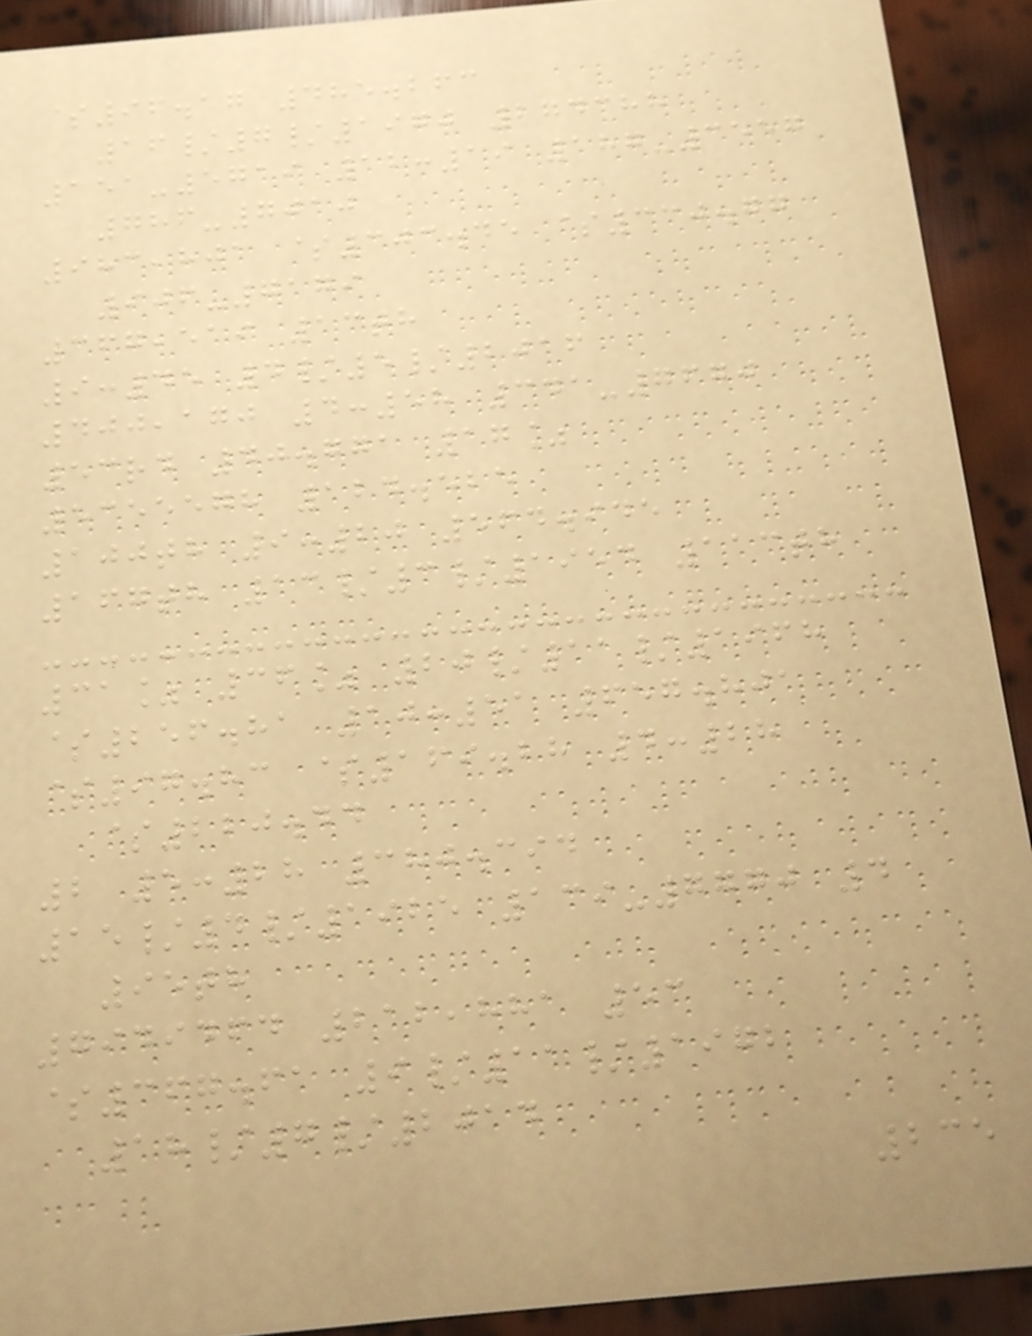$96.17 485.263
16/7/1970 274388
151-5719 12:19 187-3557
786-7010
983,801 $303.45 $330.77
906-7179
367,519 13th
9:45 4/5/2016
400,170 4:58 341-7670
53rd 40.771 17%
5355578 124.525
100th 9:20 564.945
167th 13/3/1954 113th
31% 36% 20/11/1968
$256.81 10:51 657.801
$97.83 $169.28 4:28
$220.44
2 5:28 380.394
15/4/1925 139-7770 4
95th
7949464 212,881 53
$367.61 9/11/1972
18/7/2014
235
